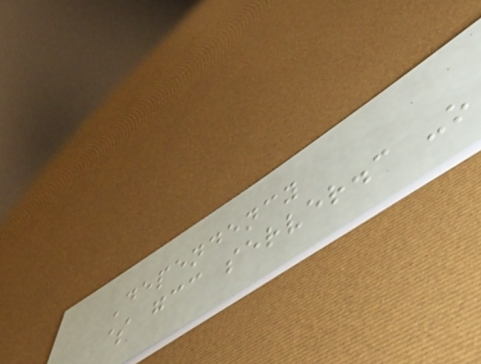Dependency
$ gcc server.c -o
